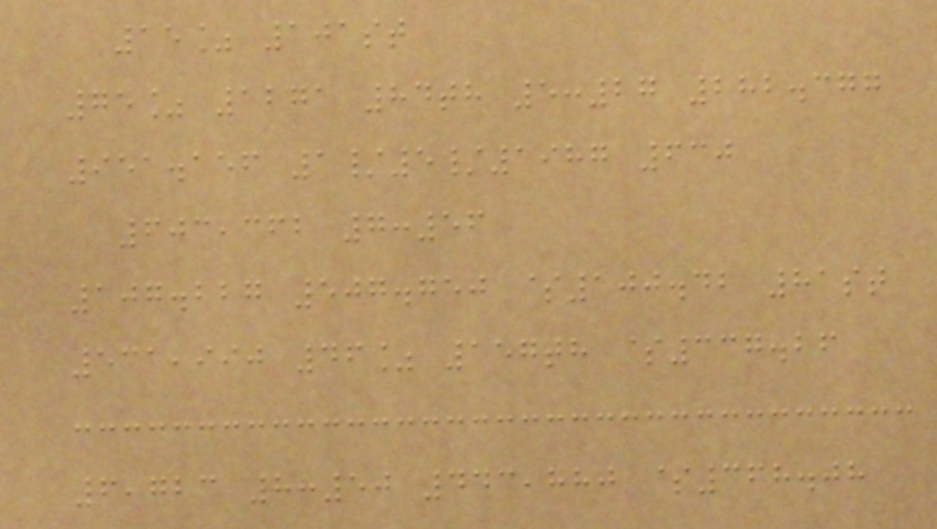15% 101st
75% 1271 84th 5:27 282.377
951.156 1/5/1987 630
603,362 7:56
107.227 507.750 $100.42 81st
531,990 46% 157th $337.26
6,723 8:50 443,880 $368.08
